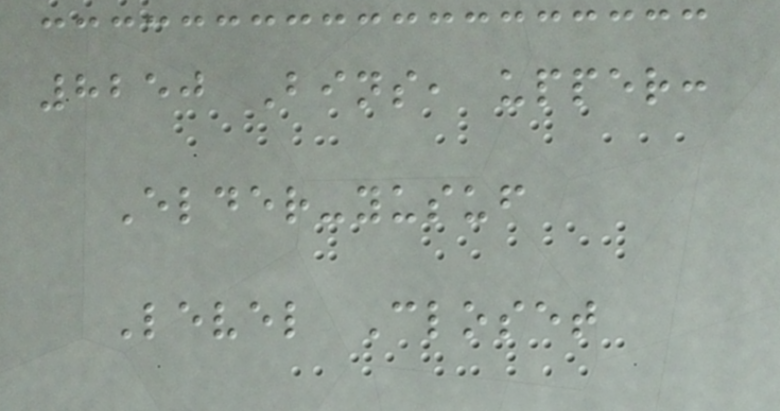8250 Bins, upper:
Elder-yusuf
Level Closet
